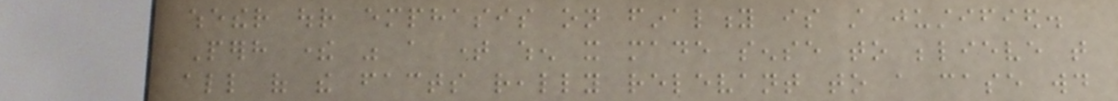whether our emphasis on finality is still justified.
Perhaps there was a time when it made sense to believe that
all of the facts really relevant to a case would
